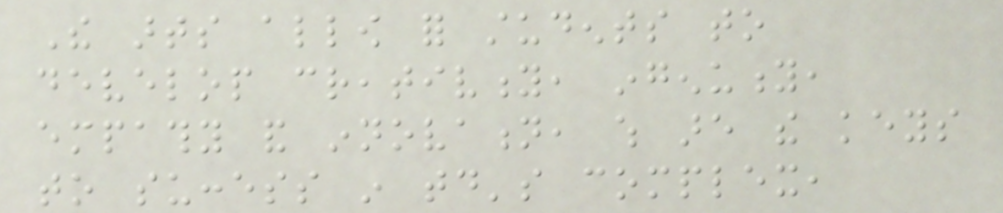The arts allow for students to
develop creativity, ingenuity,
empathy and innovation, which are the keys
to success in today's complex,
